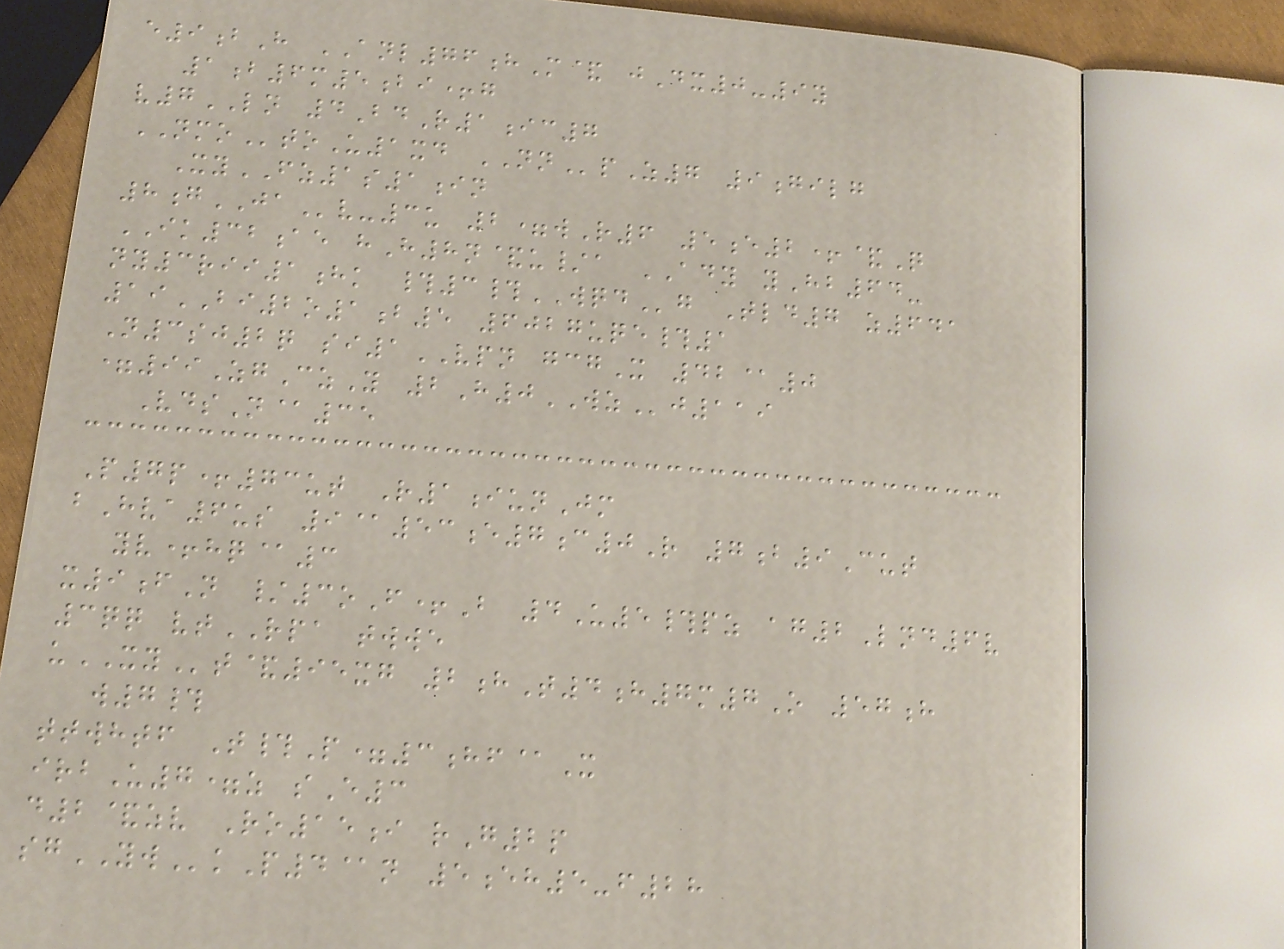e9bH ANL76hM& jDx0-9y
1b6m5bi+g
v7LN 4BdR1ic7
NMOtoU1xd NNpZ7 9gilg
XyFZ1s1in
8gJAv-3u 2=wR6 5e2+&Q
IK32ae hH8n&u/a ADY yHb64-
ny3rii1hk #3#WQDg Tld7 z641
19BI2o1b5 6027uqe#1
N3sj2q si1VPN gcgX 42@0
=99ZgCzY 2H0WZj119
VdsN@35
P7p+73ut R1iunJm
bHva6us 9@53e7c0R 7b9Cut
yv+hq@3
x9fN /3oF+B 4U5#pz ag2Lnd6v
3qq vtRPA twwe
uXYt&95xg 2hT4h7m7O 57h
w7#
ttwhtf T#P=3hf@X
irbU7=z sE3
d2&zv Ro15i rG2p
sgYWkP4@n 5eh5-f28
